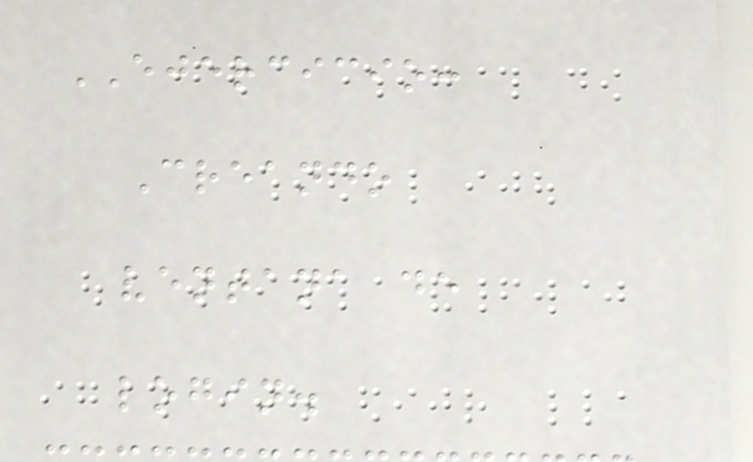EJERCICIO:
Creando
ventana de
login.
